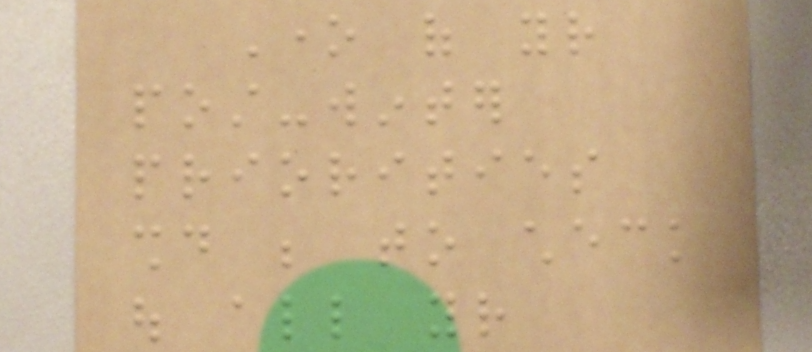One of your
post-winter
priorities
should be to check
out all your
